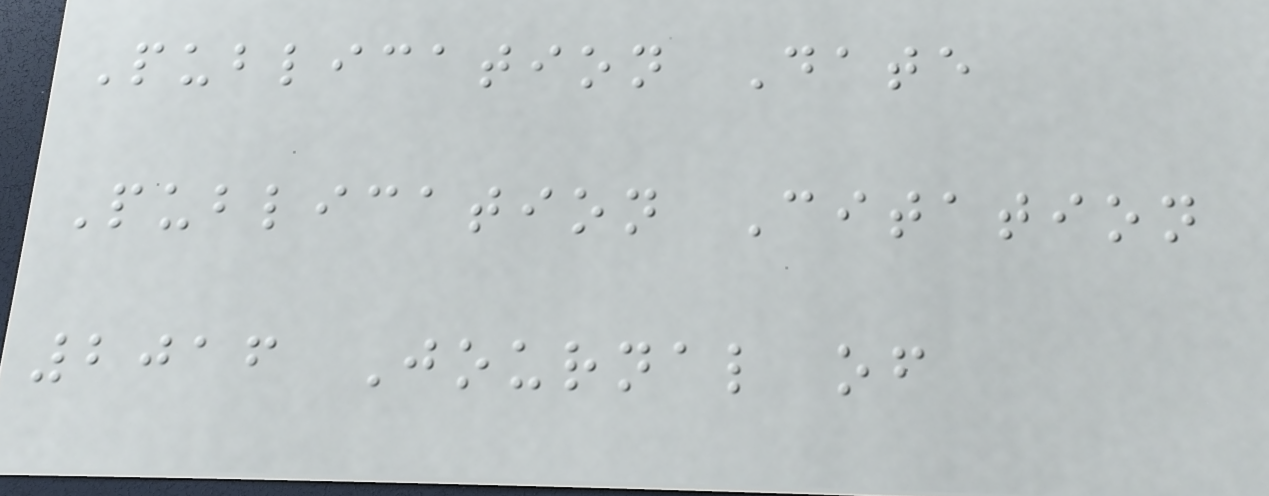Publication Date
Publication Citation
2016 Journal of
